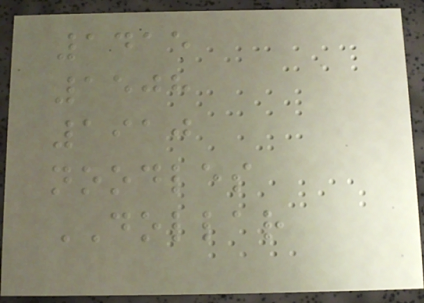1415
1508
1910
noodles
DOLLAR
